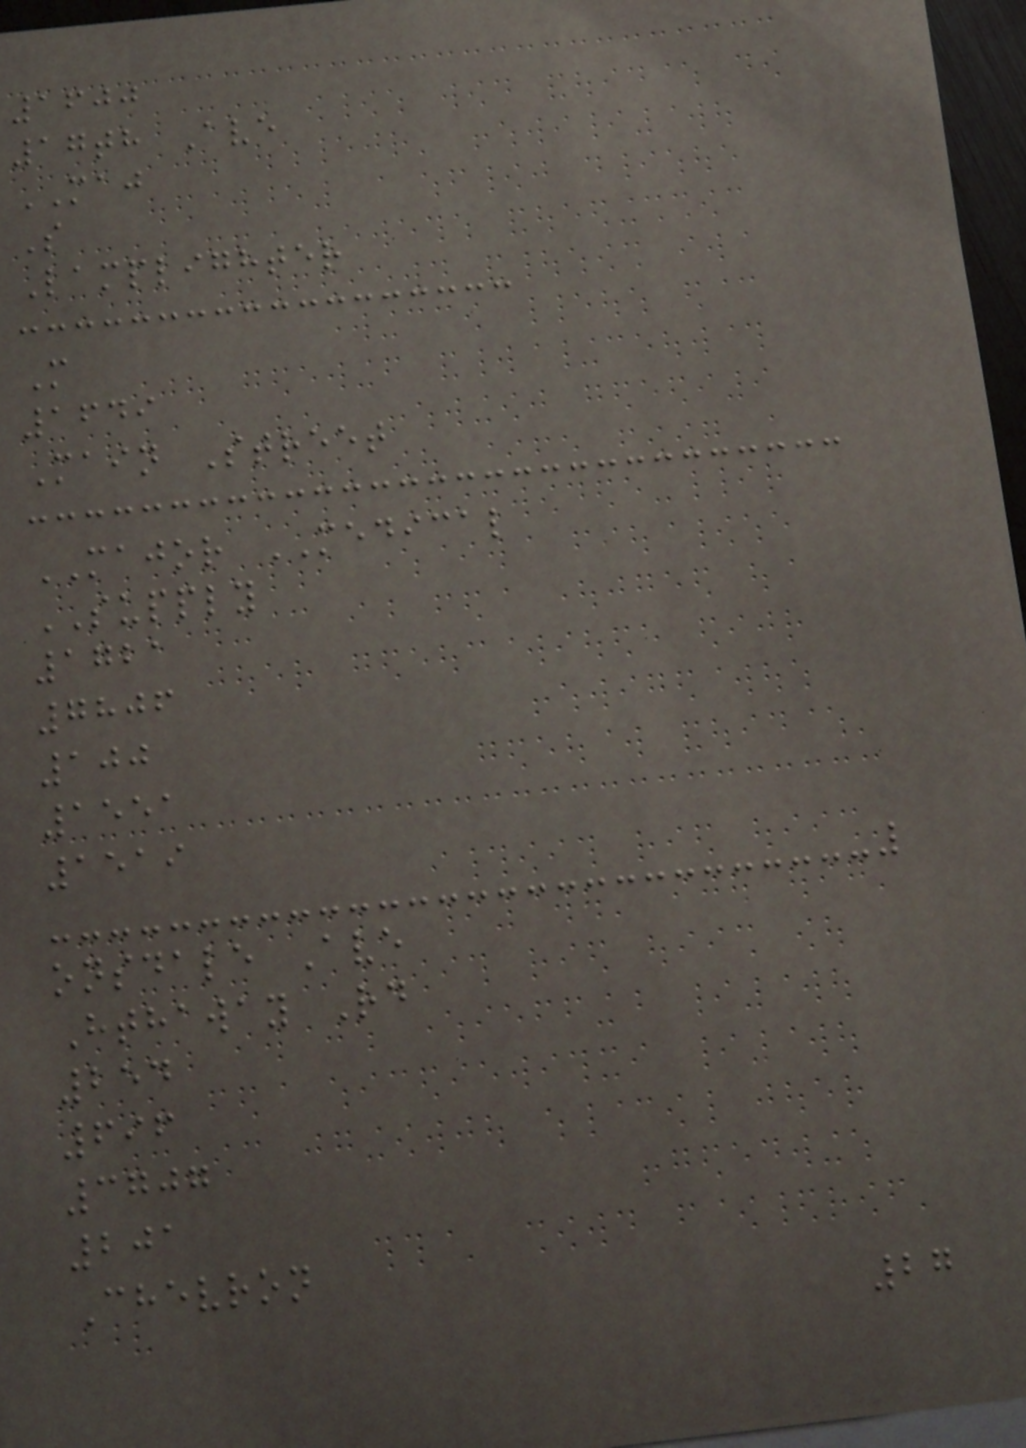1600
17th Ave
MAJ
S
Lamplighter
M
1649
Main Street
MAJOR MEDICAL
SUPPLY
1721
7806
100
1551
1519
onsdale Ave
Hthaway Rd
254
696
3707
201
Chevron
27
